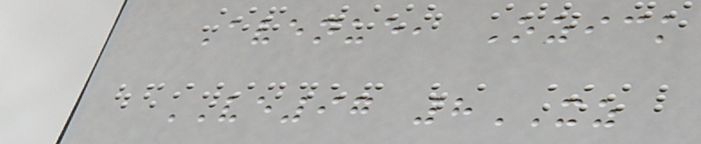Avenue, Ozick
VE97 8XZ
